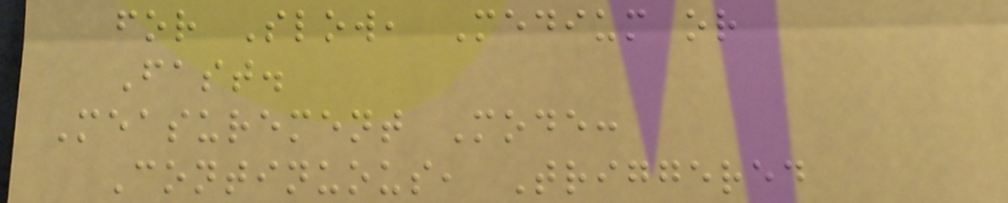for Slow, Medium or
Fast.
Measurement Mode:
Continuous, Triggered
